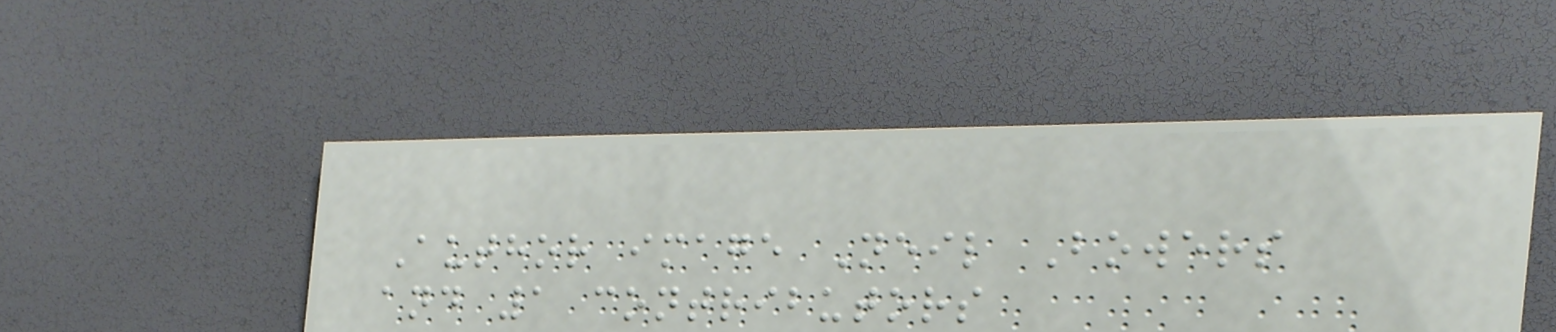Author image Neil Bowers
and 1 contributors
